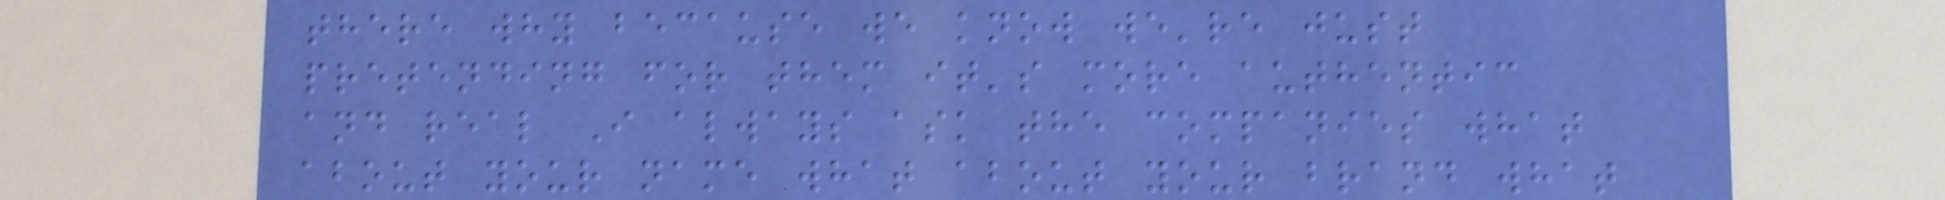there why because we know we're just
pretending for them it's more authentic
and real I always ask the companies what
about your name what about your brand what
